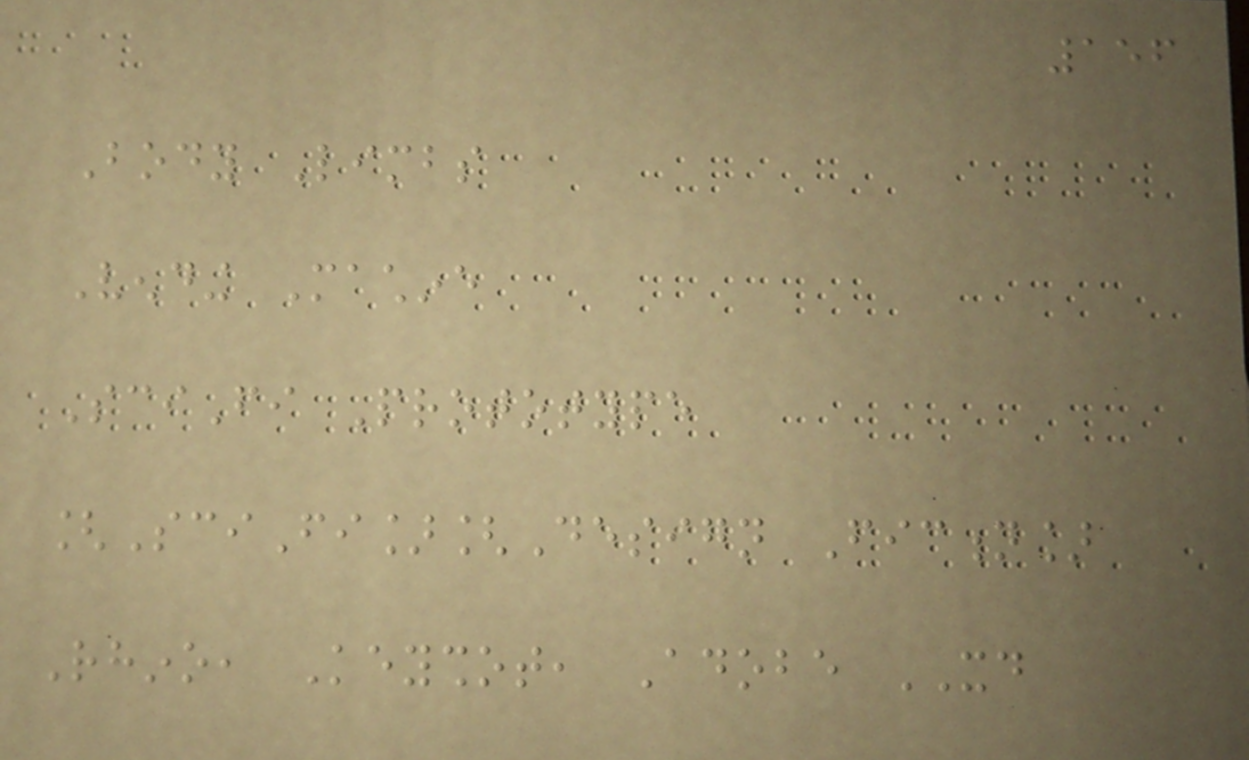156
Body Limbs
Vending Machine
SciFi Prototype
[SciFi][Design Fiction]
Rhino, Keyshot, Adobe XD
